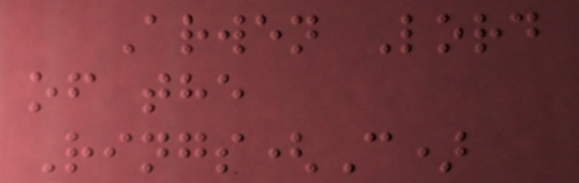Arwen Lord
of the
Rings(C)
